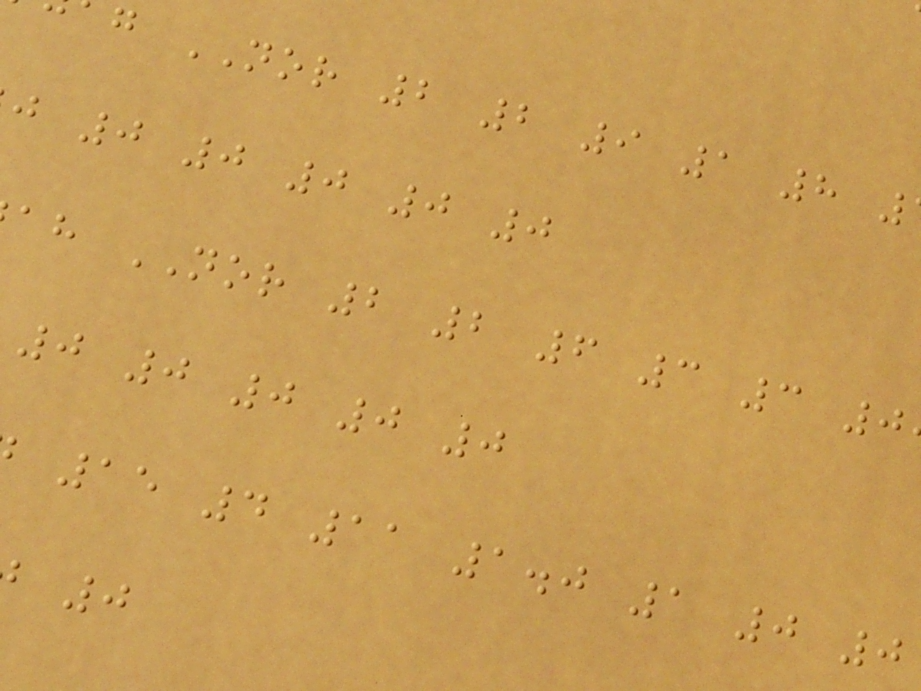g NOR 2 2 9 1 8
j 0 0 0 0 0
ah NOR 2 2 6 3 3 0
0 0 0 0 0
15 4 11 1.0 1 0 0
